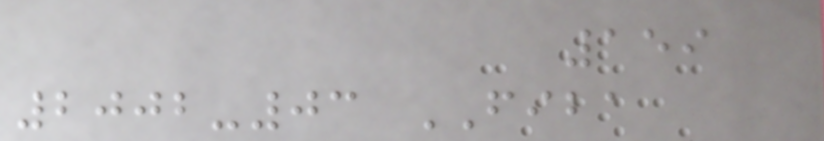159
2002-03 FIBA
